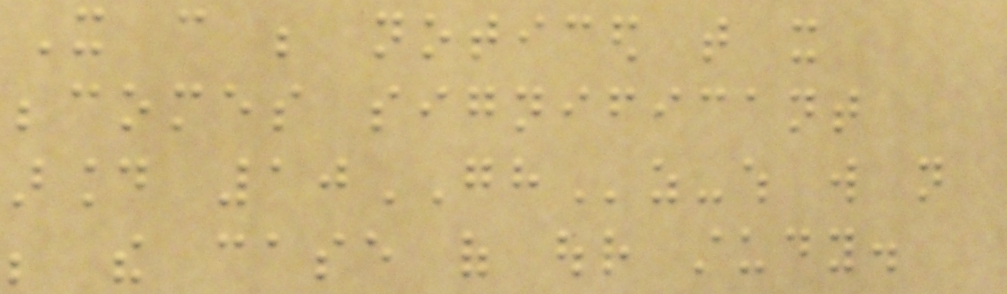It can be noticed that it
becomes significant
around 10GHz-which will not
be the case of our study.
